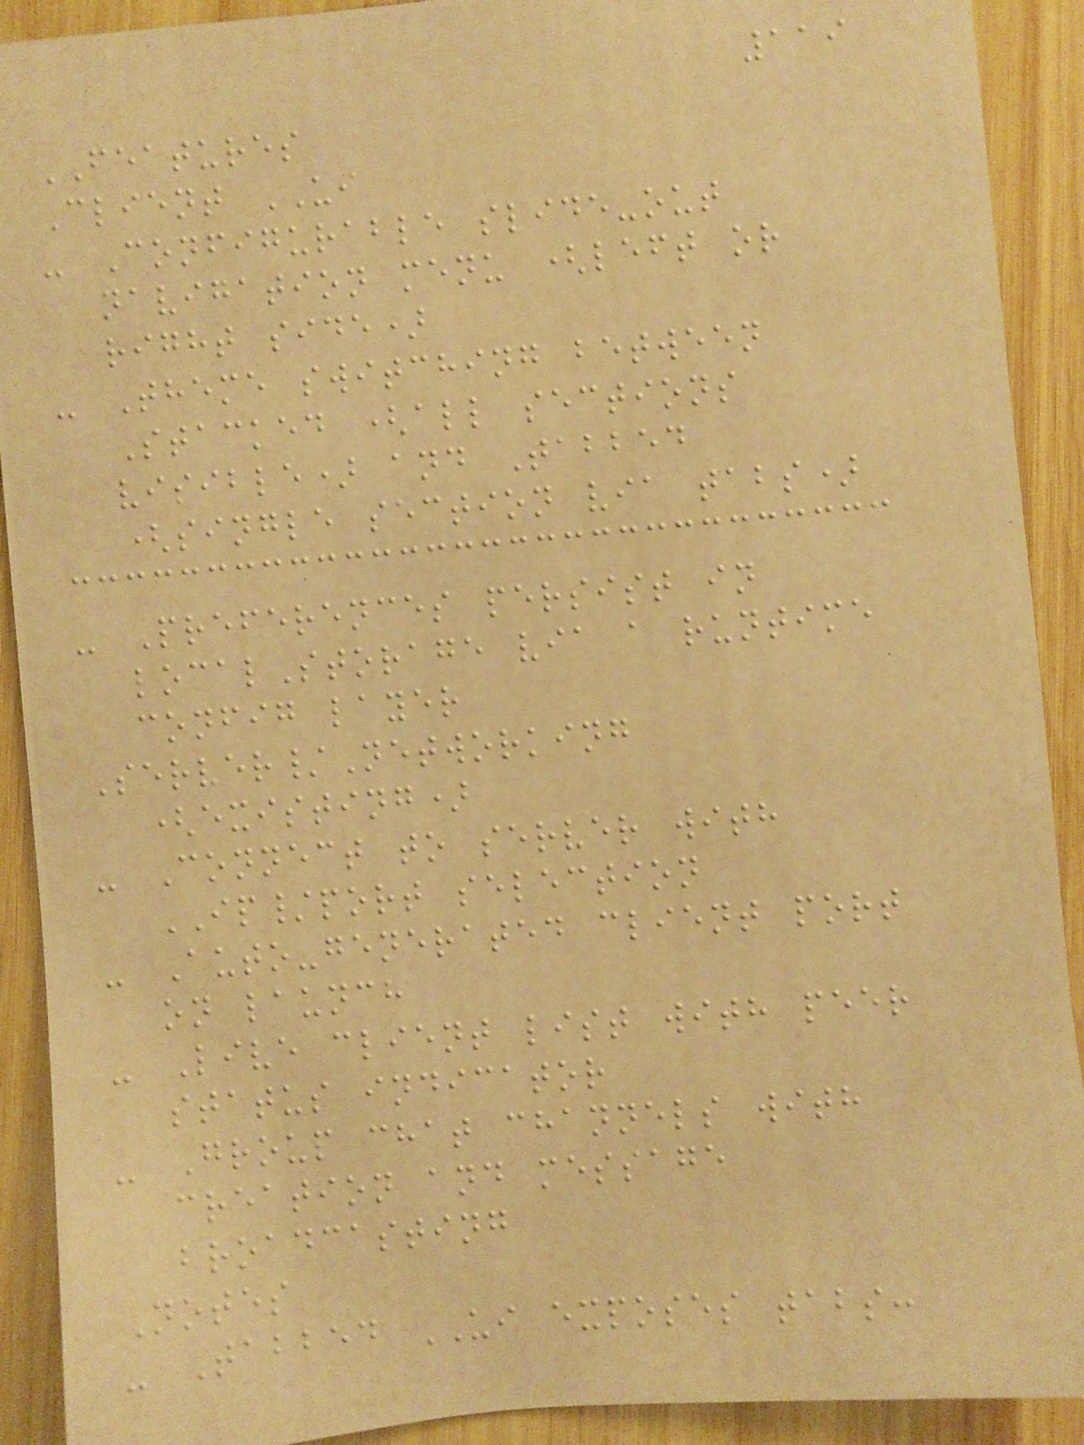119
FEATURES
Client UI
- Configurable slide-out
navigation menu (left or
right side)
- Theme switching between
Stacked (all sections
visible) and Tabbed
(single section via tabs)
- Preferences persist in
localStorage via a runtime
config layer
Server/Networking
(existing)
- Connect to server with
IP/port selection
- Auto-generated client port
on launch
- Live client list with peer
status indicator
- Group chat channels with
creation and message
broadcasting
Notes
- Tabbed UI exposes tabs:
